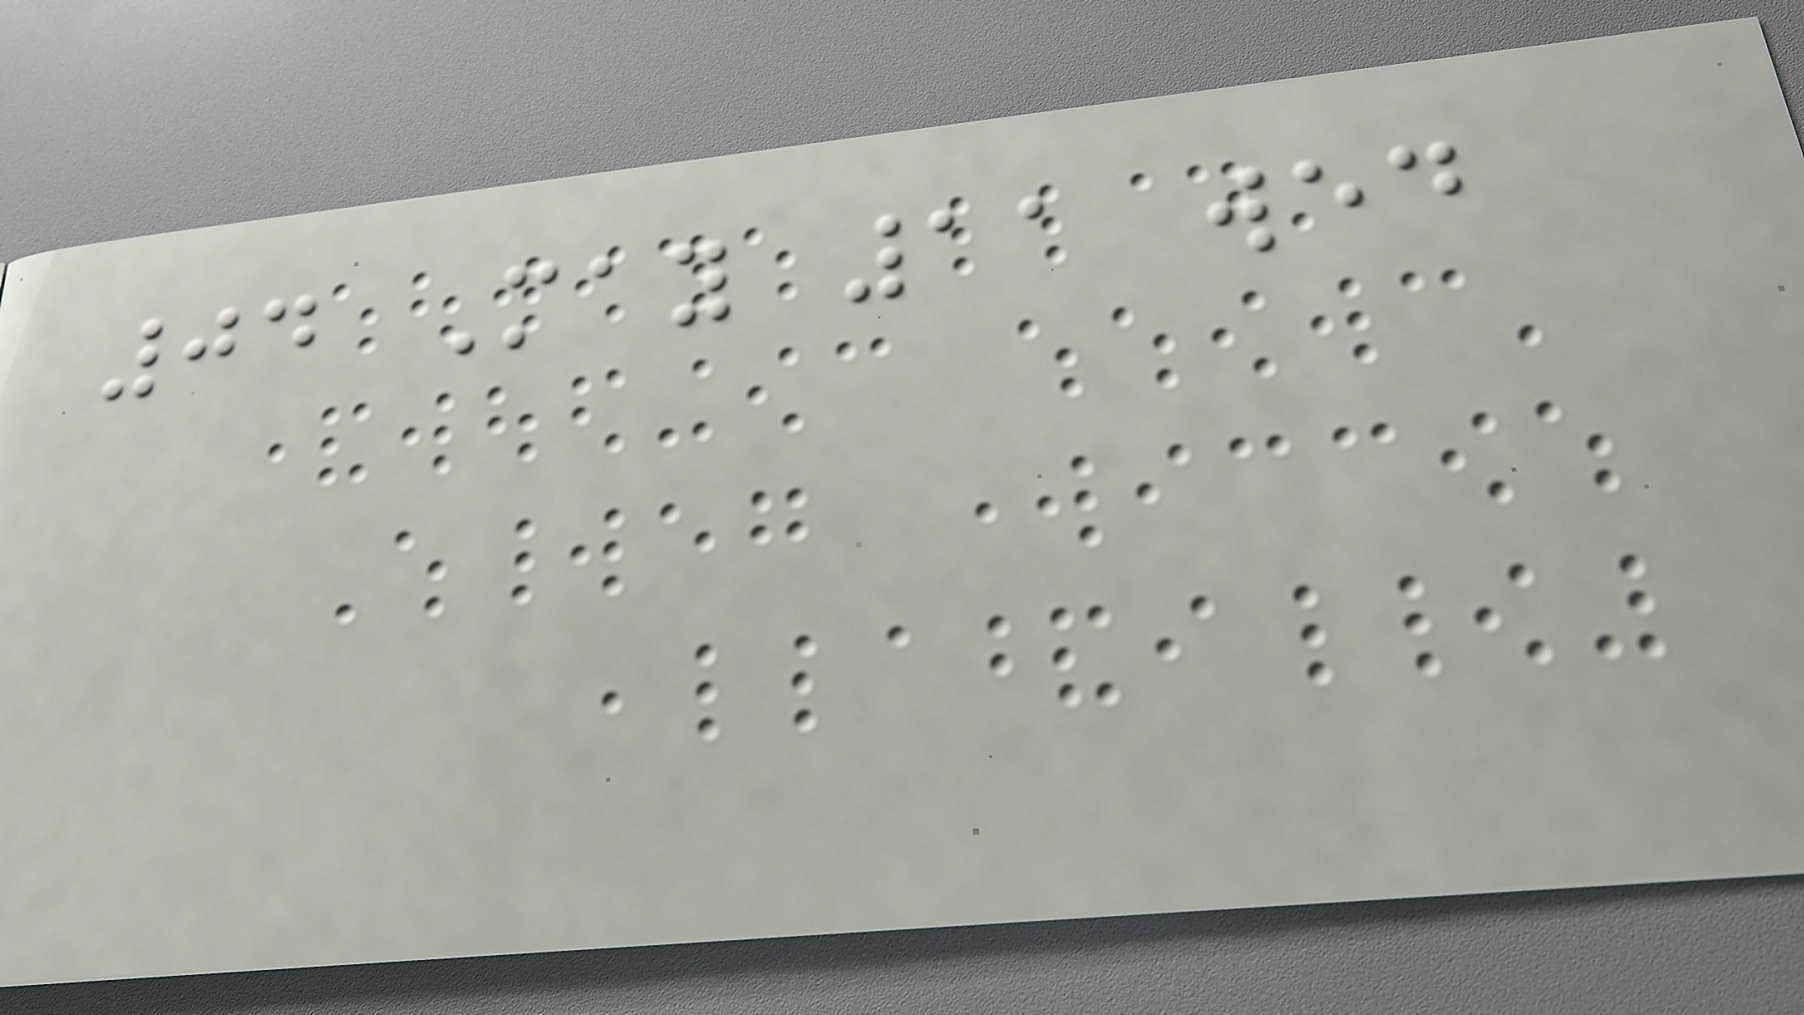04 May 11 wed
